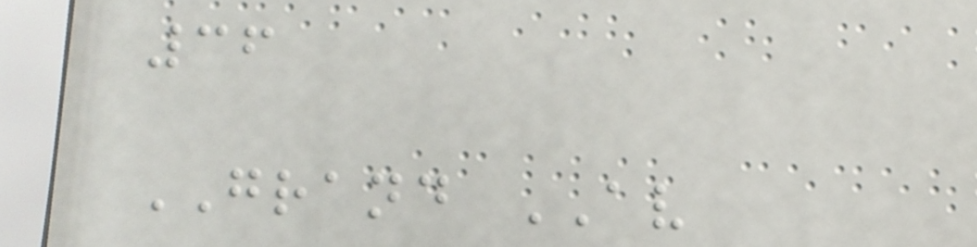36
GRAND AV
